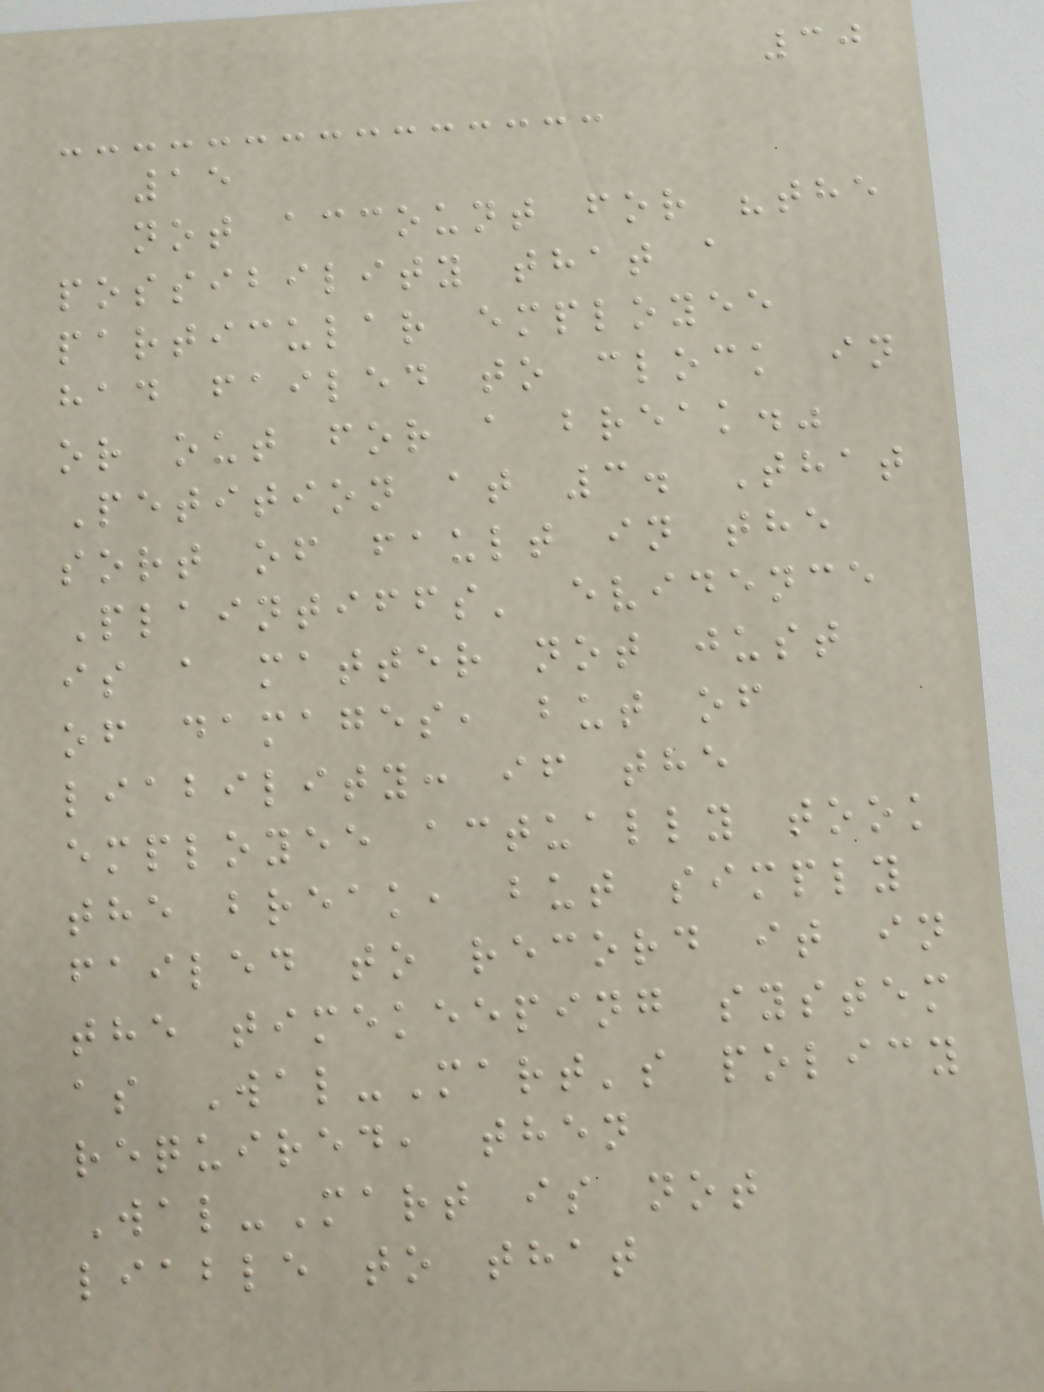30
15
not account for "the
possibility that a
particular employee
had failed to clock in
or out for a break."
Petition at 3. That
sort of fault in the
Plaintiffs' evidence
is a matter not just
of damages, but of
liability: if the
employee actually took
the break, but simply
failed to record it in
the timekeeping system
as Wal-Mart's policy
required, then
Wal-Mart is not
liable to that
